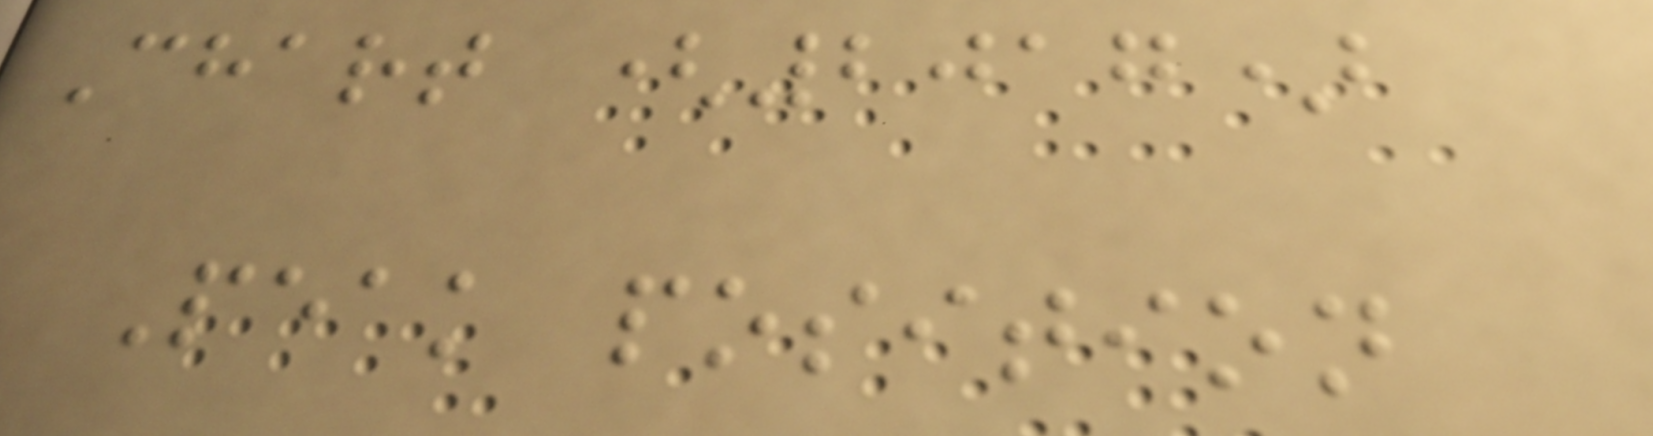Chart (2017)
Peak position
